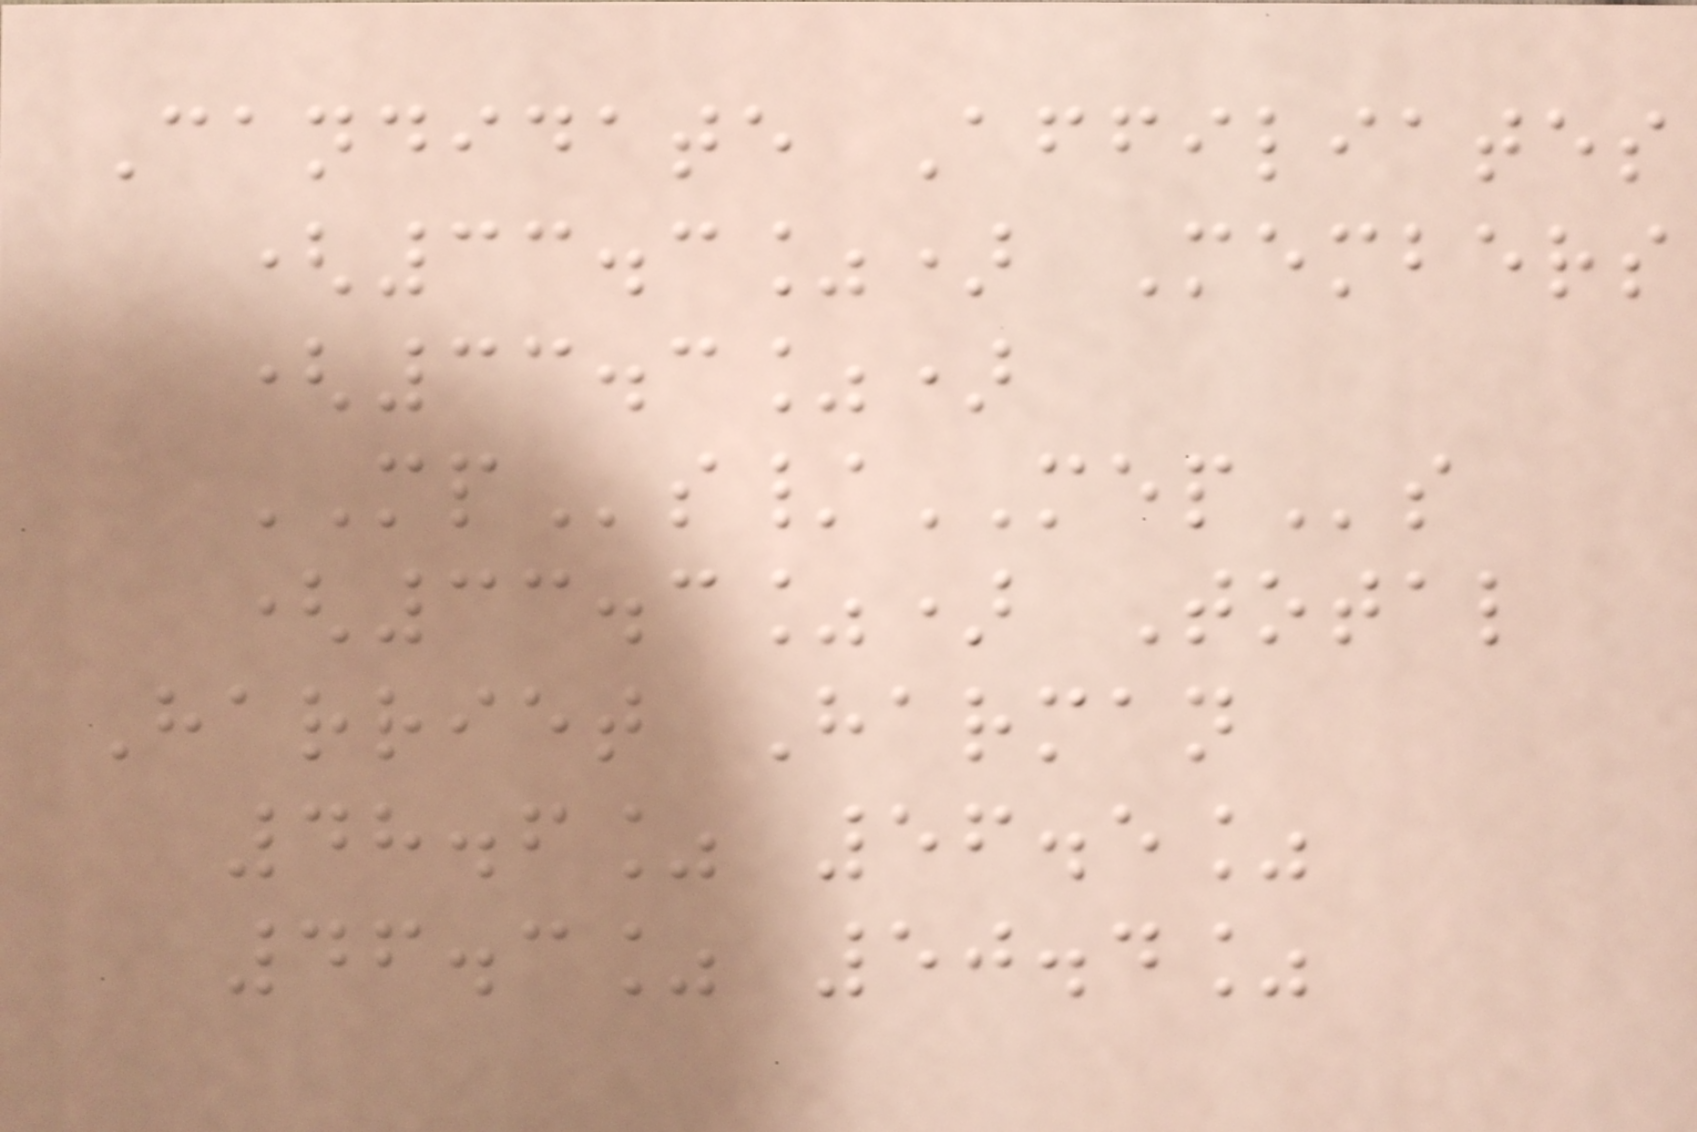Candidate Affiliates
(33.3%) Members
(33.3%)
MPs/MEPs
(33.3%) Total
Harriet Harman
48.6% 56.5%
46.3% 50.4%
